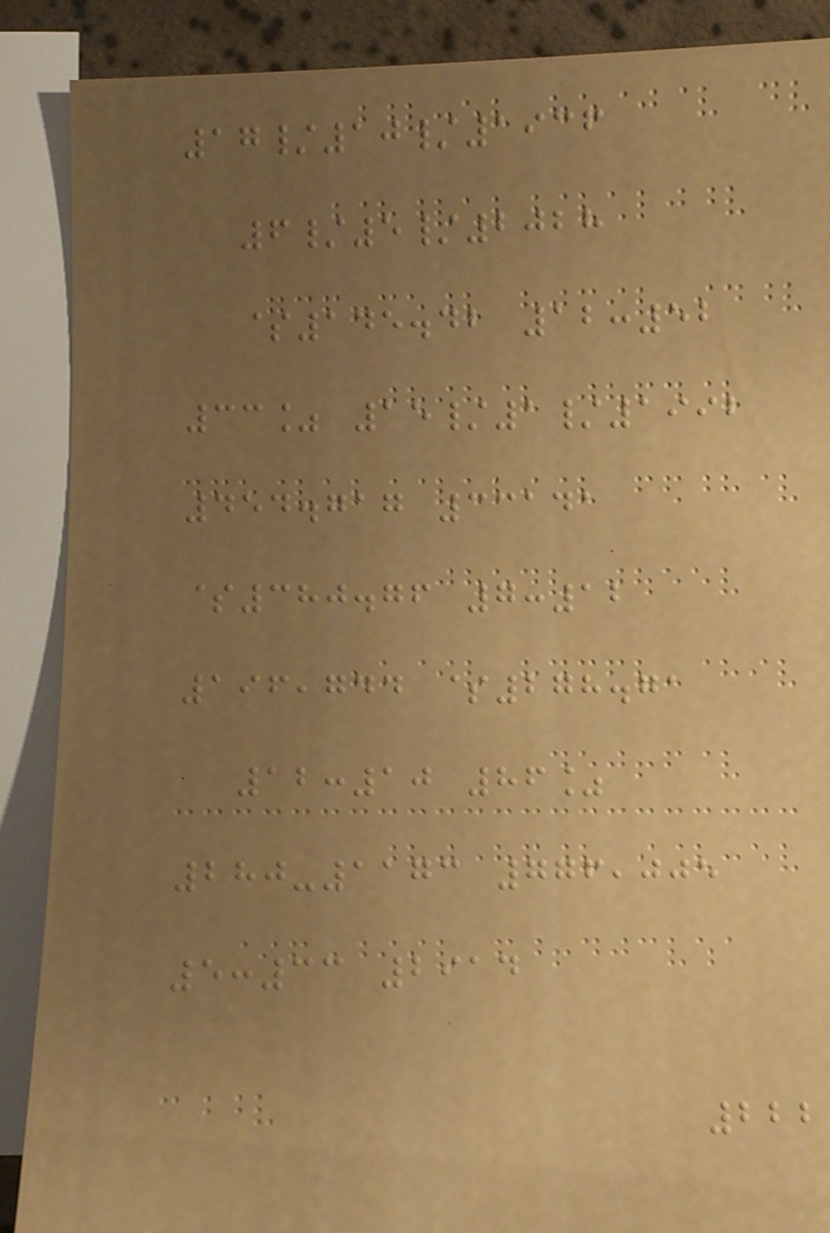17/10/1936
6/5/2028
$145.42 12:52
33% 15/1/1992
454.717 33141
$380.76 7:12
196,744 $278.71
12:10 86%
280-1173 776,005
5:33 2914
222
